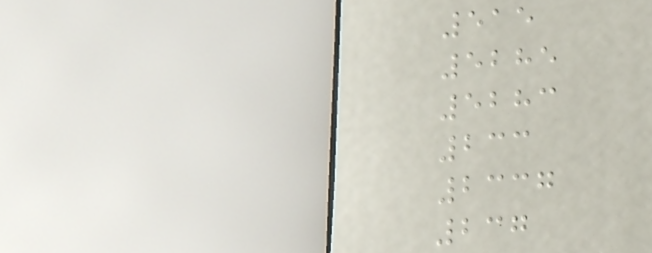515
5285
5283
233
2337
237
